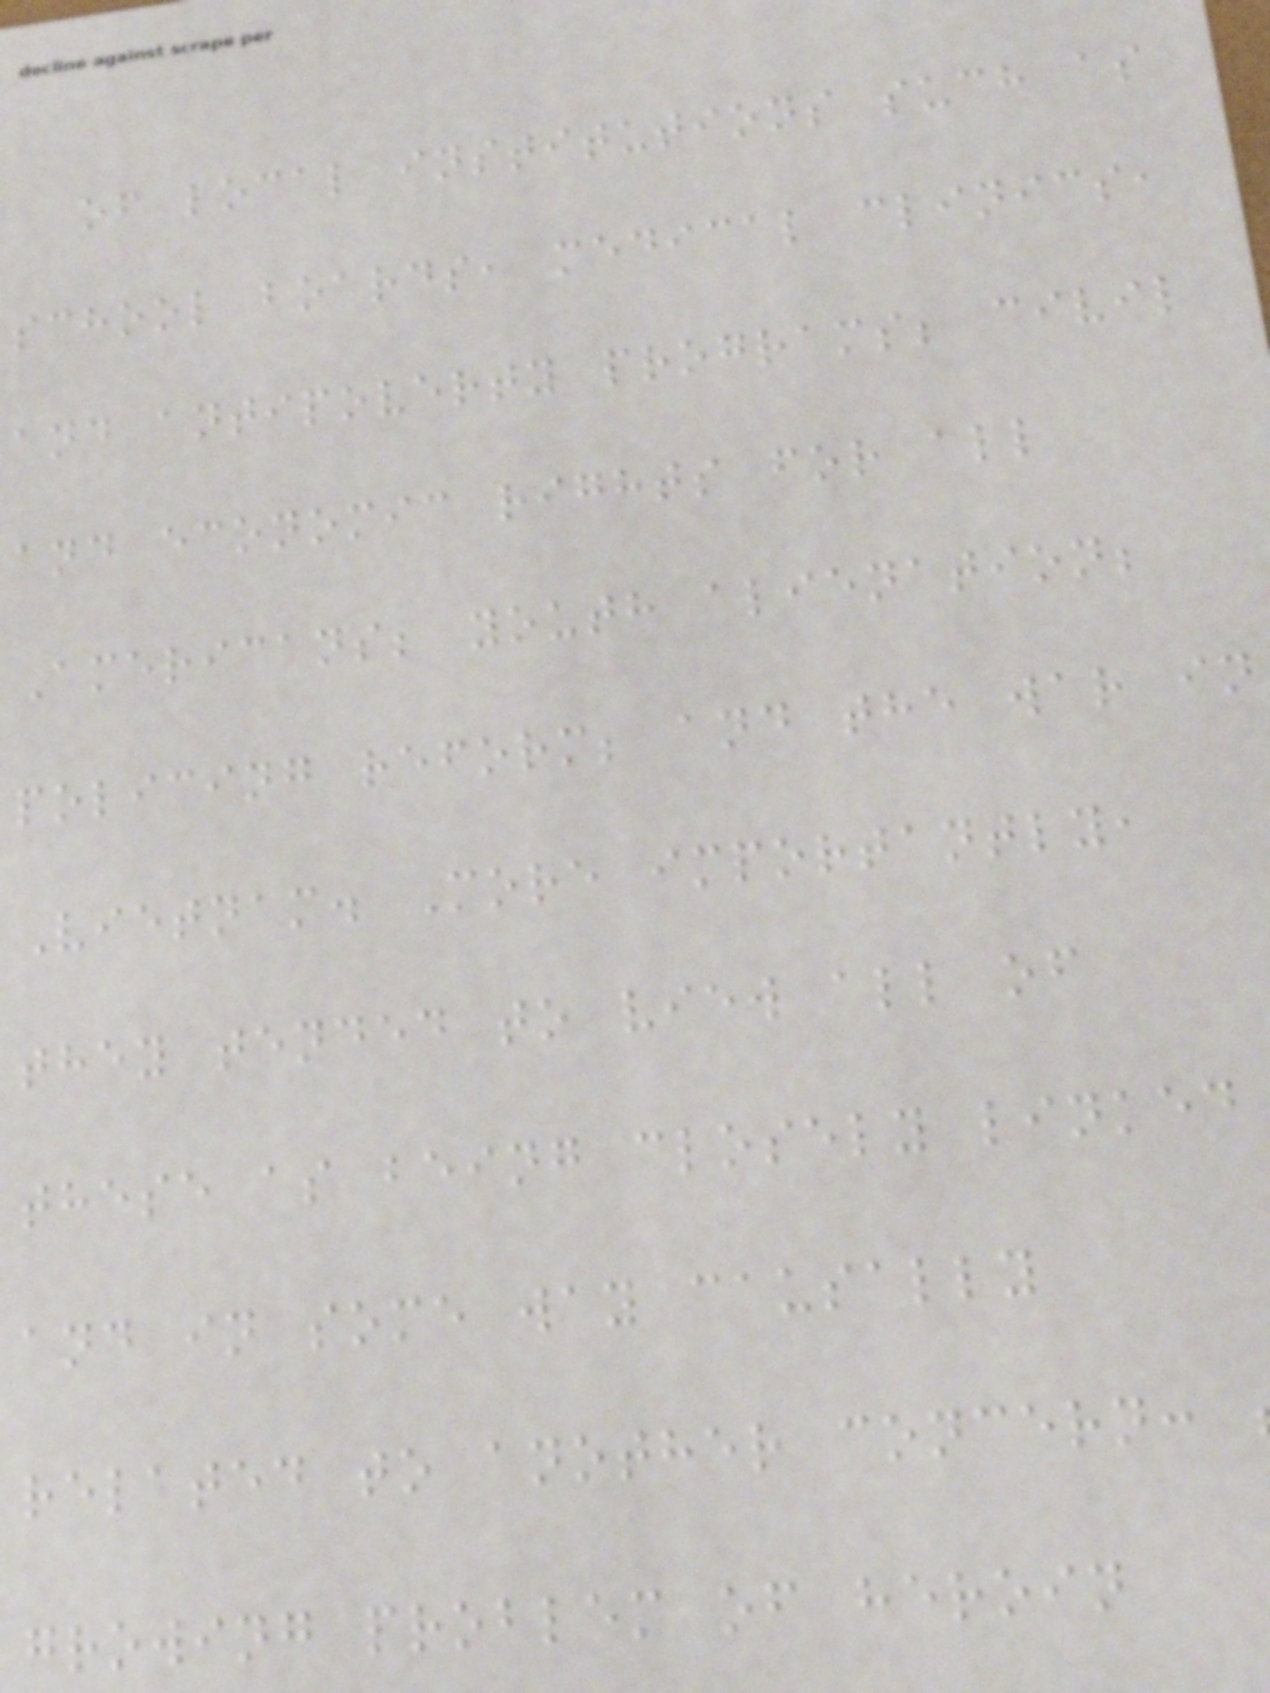of local institutions such as
school boards, medical clinics,
and antipoverty programs; civil
and economic rights for all
Americans; youth alienation;
policing reform; and the war in
Vietnam. More importantly,
they tended to view all of
these as being closely linked
and in some way causally
related to another concern:
growing problem of heroin
